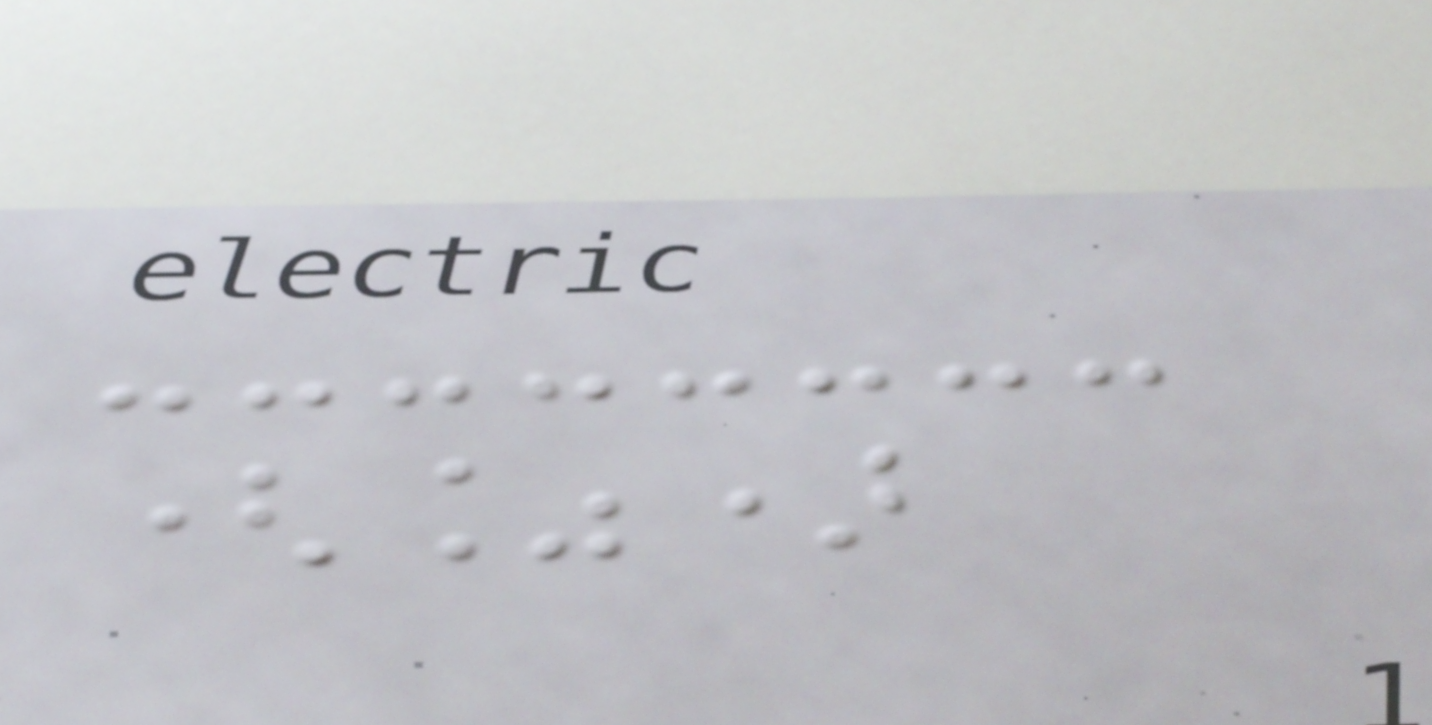(%)
